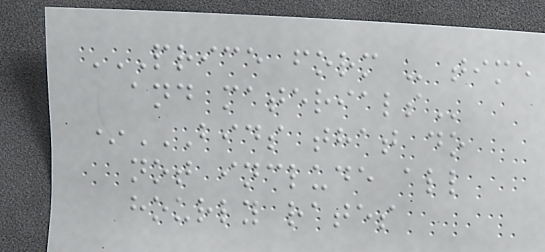PRICE FORM - TIME
AND MATERIALS
*BIDS THAT DO
NOT INCLUDE ALL
HOURLY RATES
